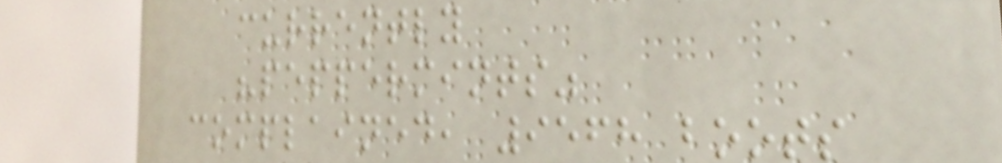currently
"peppermints"
complained, 9568 boots
